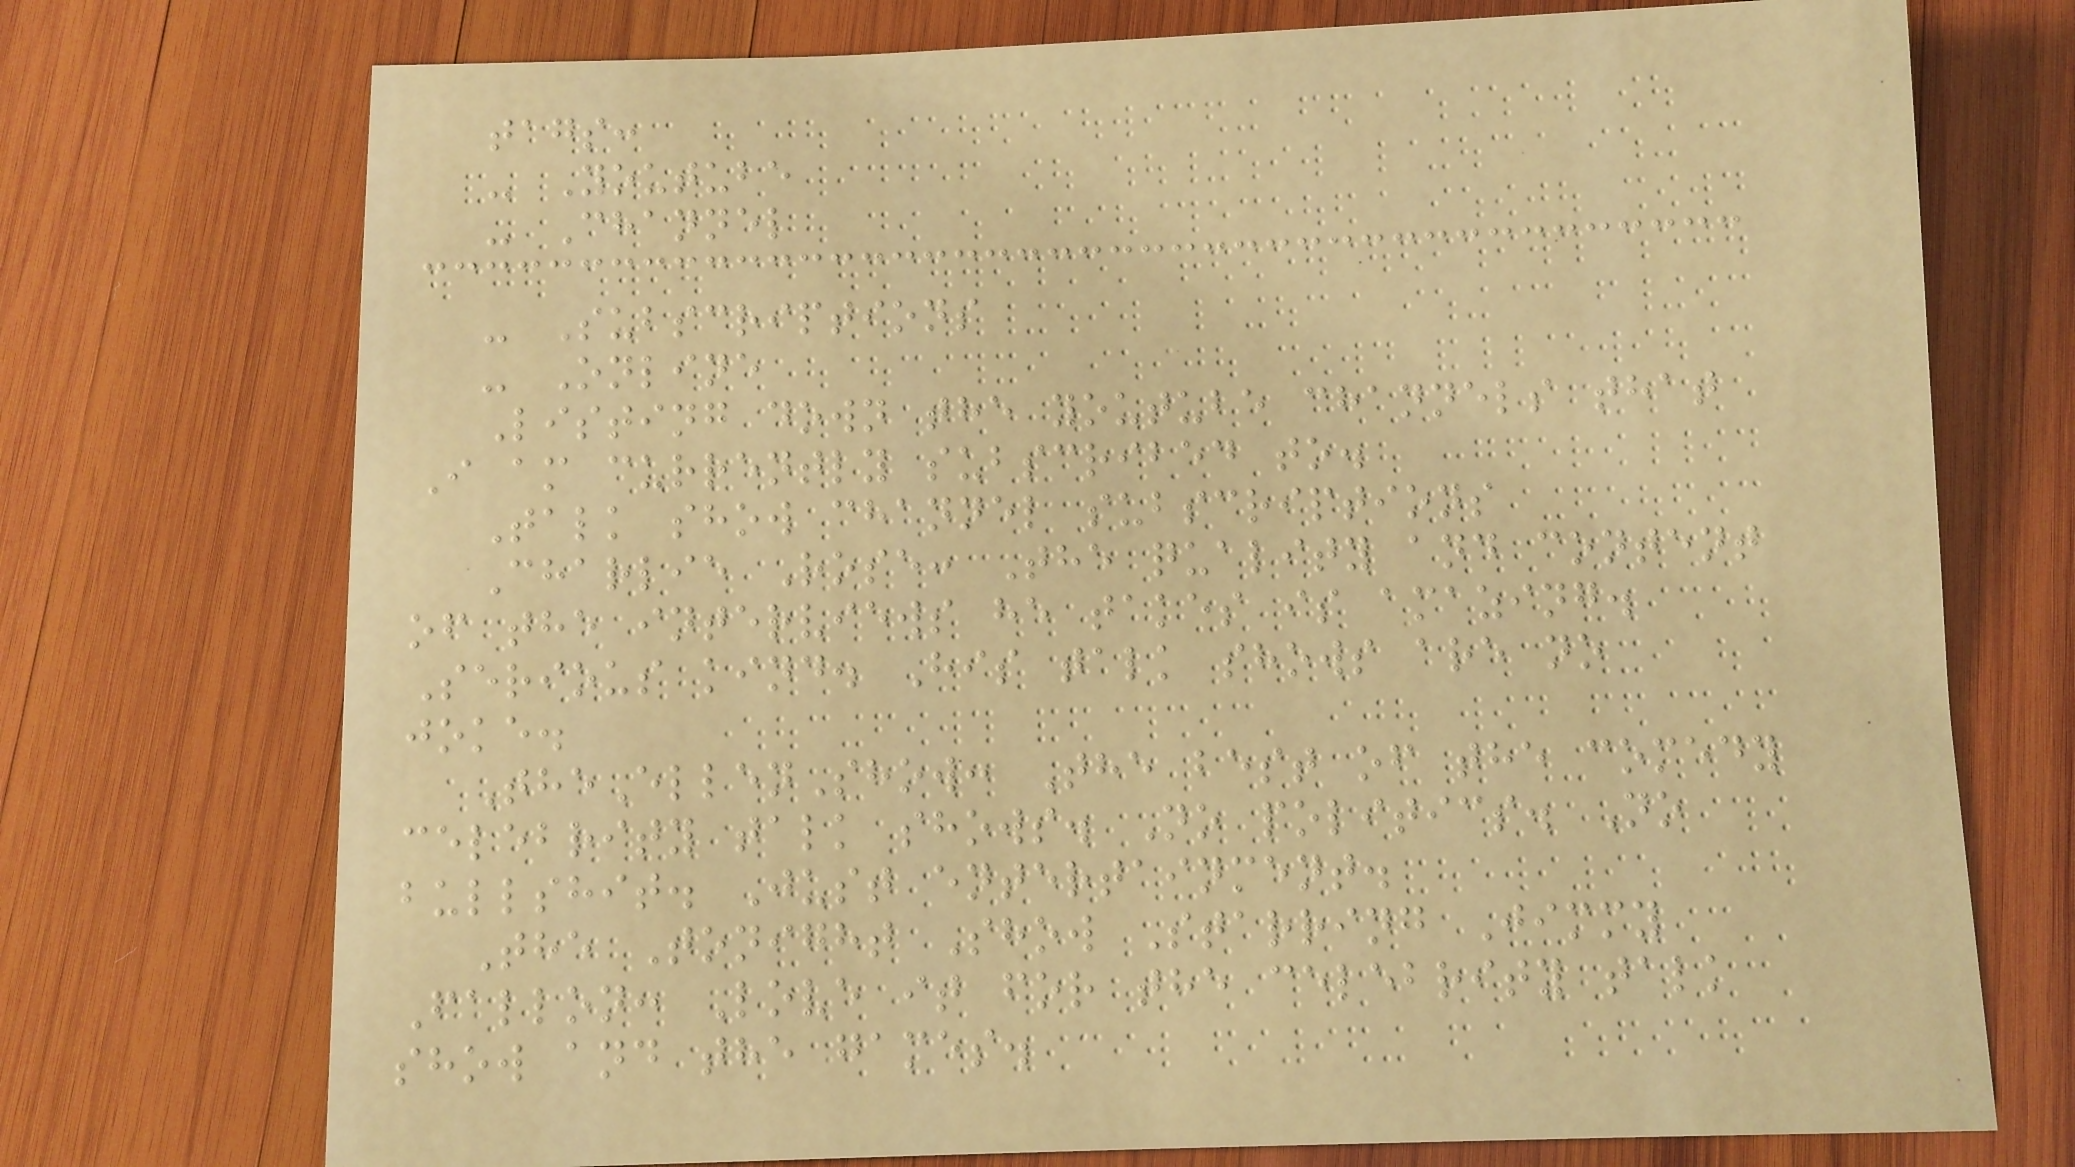tags:
- Youtube
- Channel
- Subscriptions
- Online
Listing down the youtube channels that
I am currently subscribed to.
Talk show channel subscriptions
Charlie Rose: The quality and content
of the interviews he takes is amazing.
Serious kind. His talk shows are no
joke.
TheEllenShow: The best of the comedy
celebrity talk shows. No politics. No
bullshit. Just entertainment.
The Tonight Show Starring Jimmy
Fallon: Love it for the celebrity talk
show and the games.
